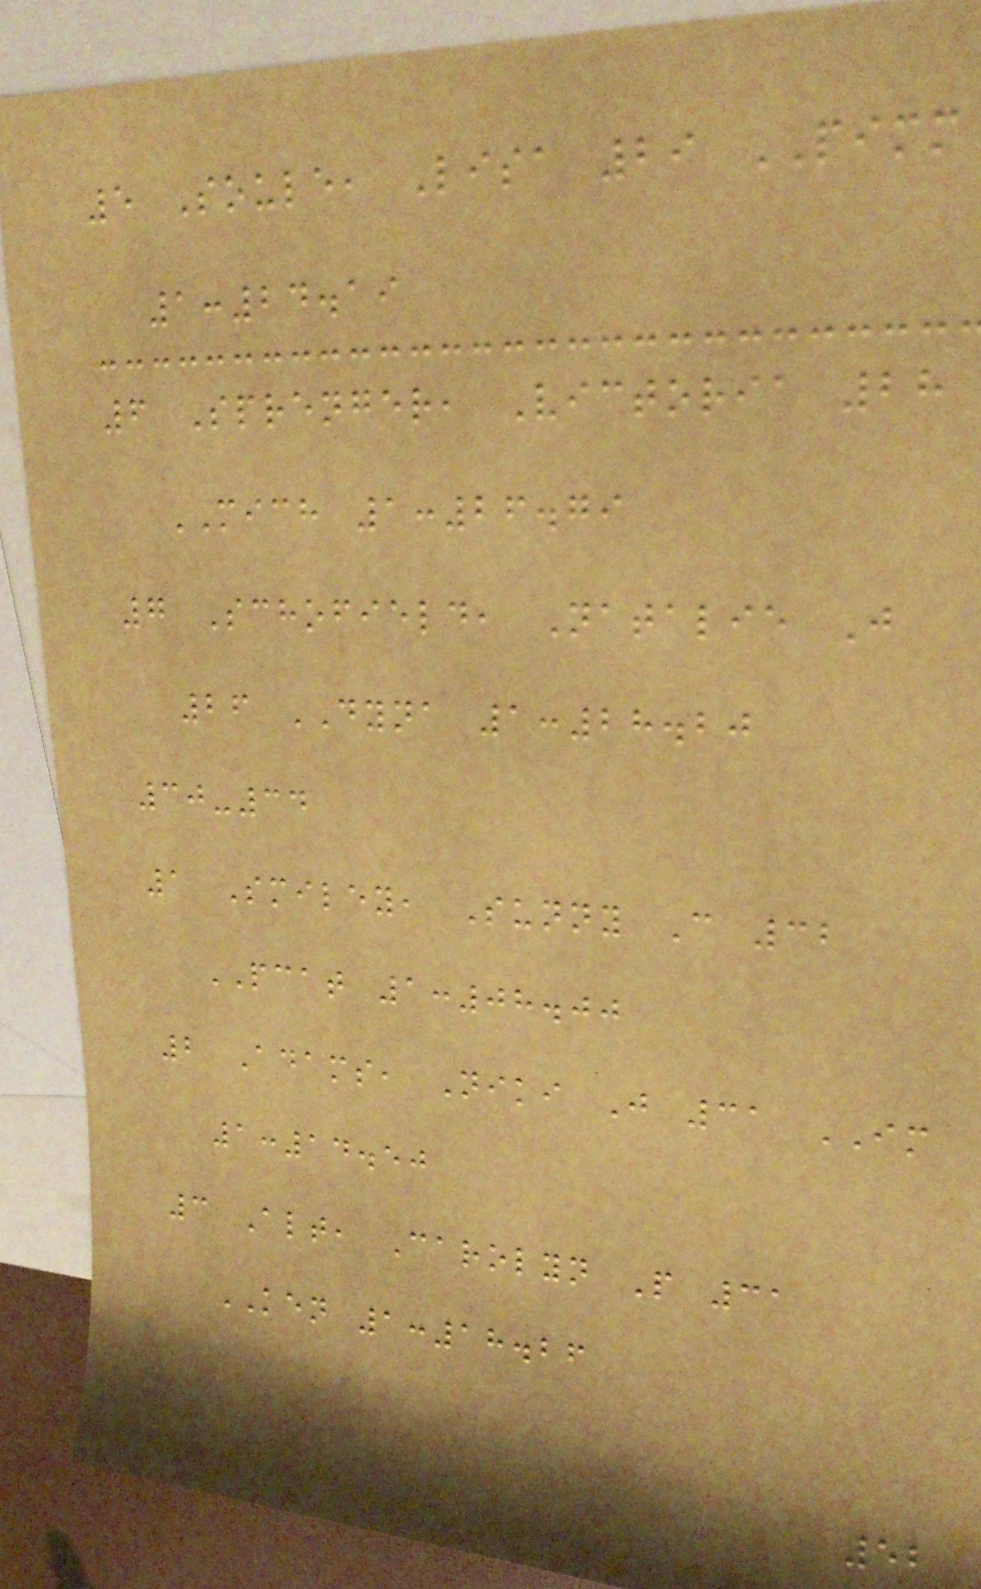5 Soule, Lisa 29 PIMM
1:24.19
6 Sprenger, Victoria 28
MICH 1:26.79
7 Schofield, Natalie J
26 DYNA 1:28.20
30-34
1 Smiley, Sunny C 32
PCAT 1:08.00
2 Adams, Niki J 31 IM
1:14.50
3 Alt, Carolyn P 31
KEN 1:18.26
52
